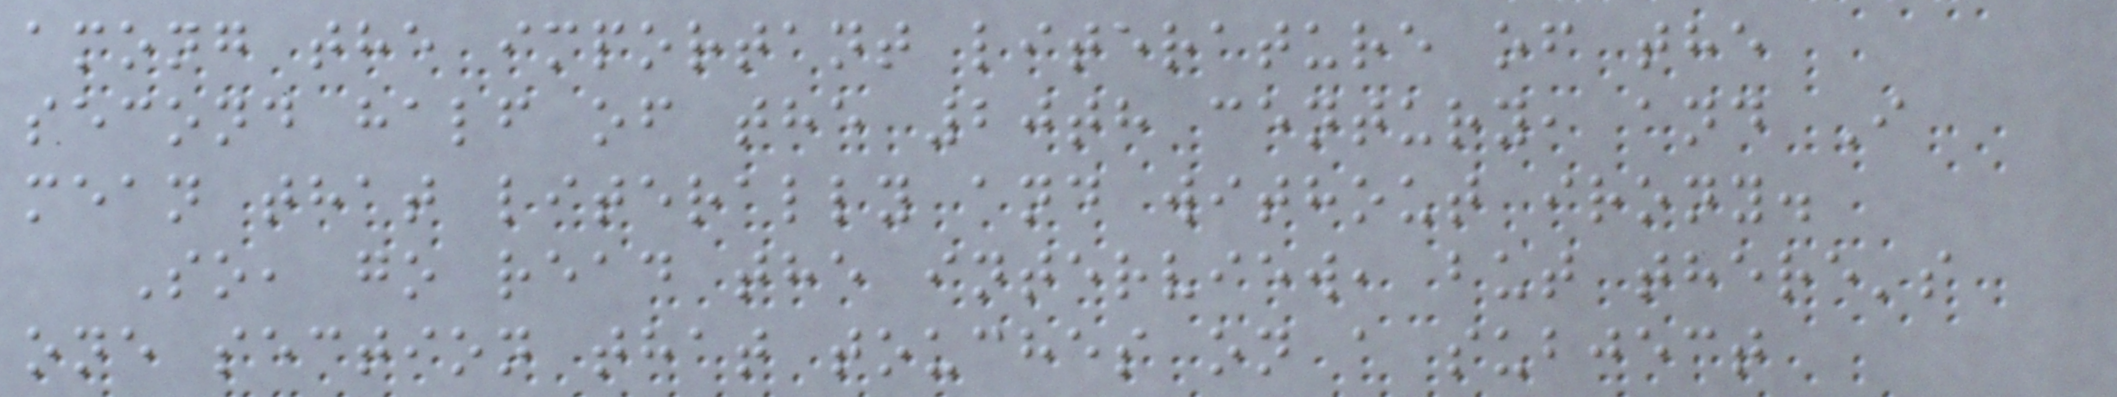among the important literature of the
second half of the 20th century, and I
mean that literally and without irony.
So, go read the interview, but there's
one section that touches on a subject
